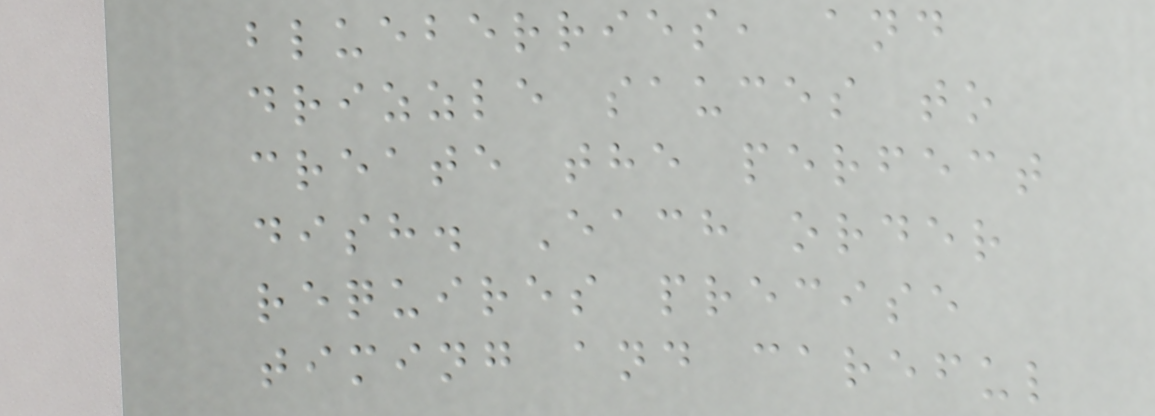blueberries, and
drizzle sauces to
create the perfect
dish. Each order
requires precise
timing and careful
